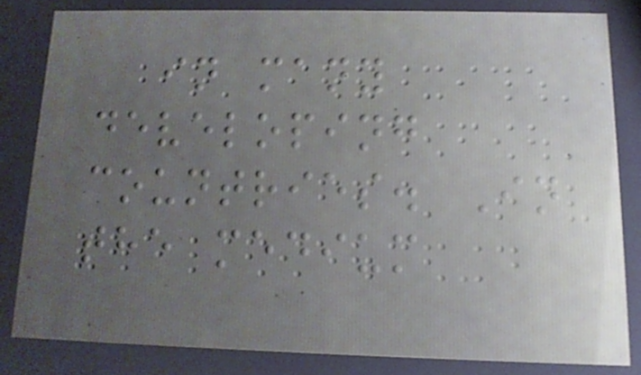in many
developing
countries. In
the medium
